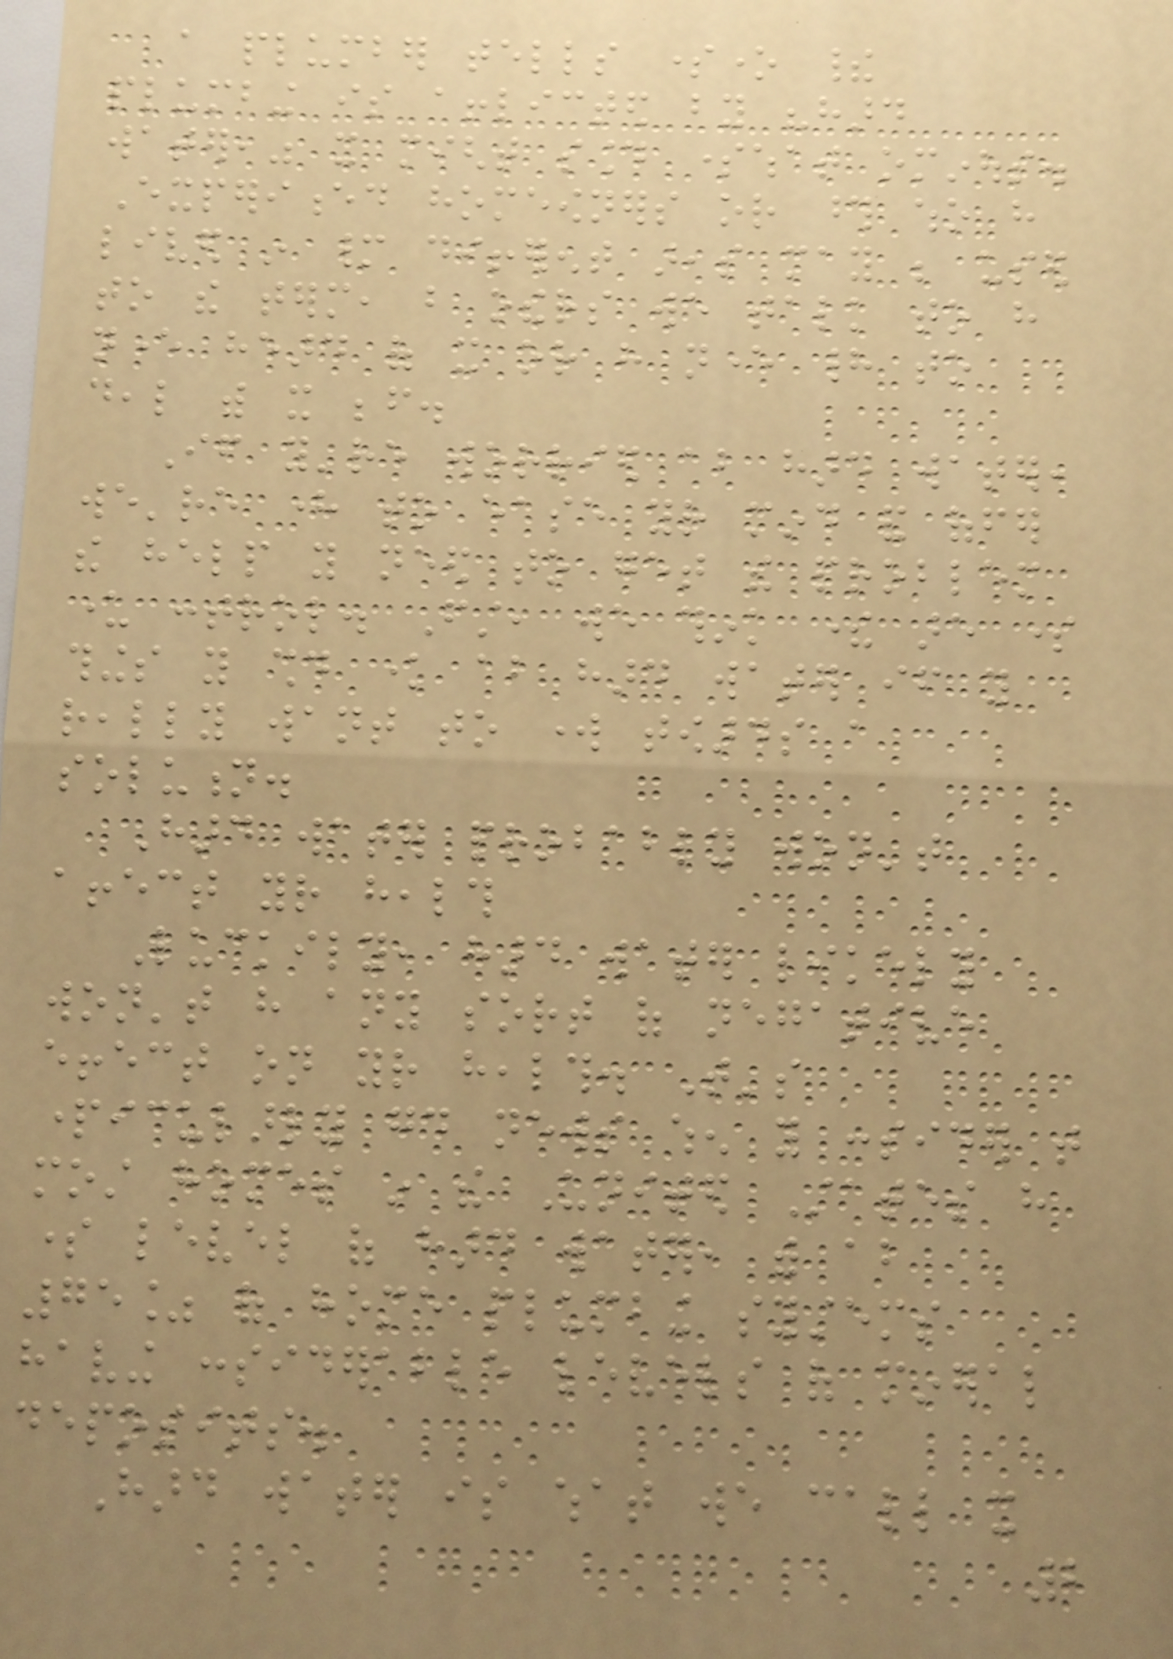a plumber tells someone their
plumbing is afflicted by "hard
water," it might sound somewhat ominous.
Experienced homeowners or those who have
lived in many different areas may be used
to the term, but others we talk to have
never heard of it or have never had to
deal with it before.
If you're worried about hard water,
we're here to ease your mind and offer
the help you need to get the problem
under control. First, we think there are some
things you should know about hard water if you
really want to work towards a
solution.
Hard water probably won't
affect your health
Luckily, hard water likely
won't have any sort of negative
effect on your health. That's
particularly good news when you consider that
most homes in the United States have
some level of hard water, with about
75% of home plumbing systems
having considerable levels of mineral
deposits.
Hard water is what we call it
2
